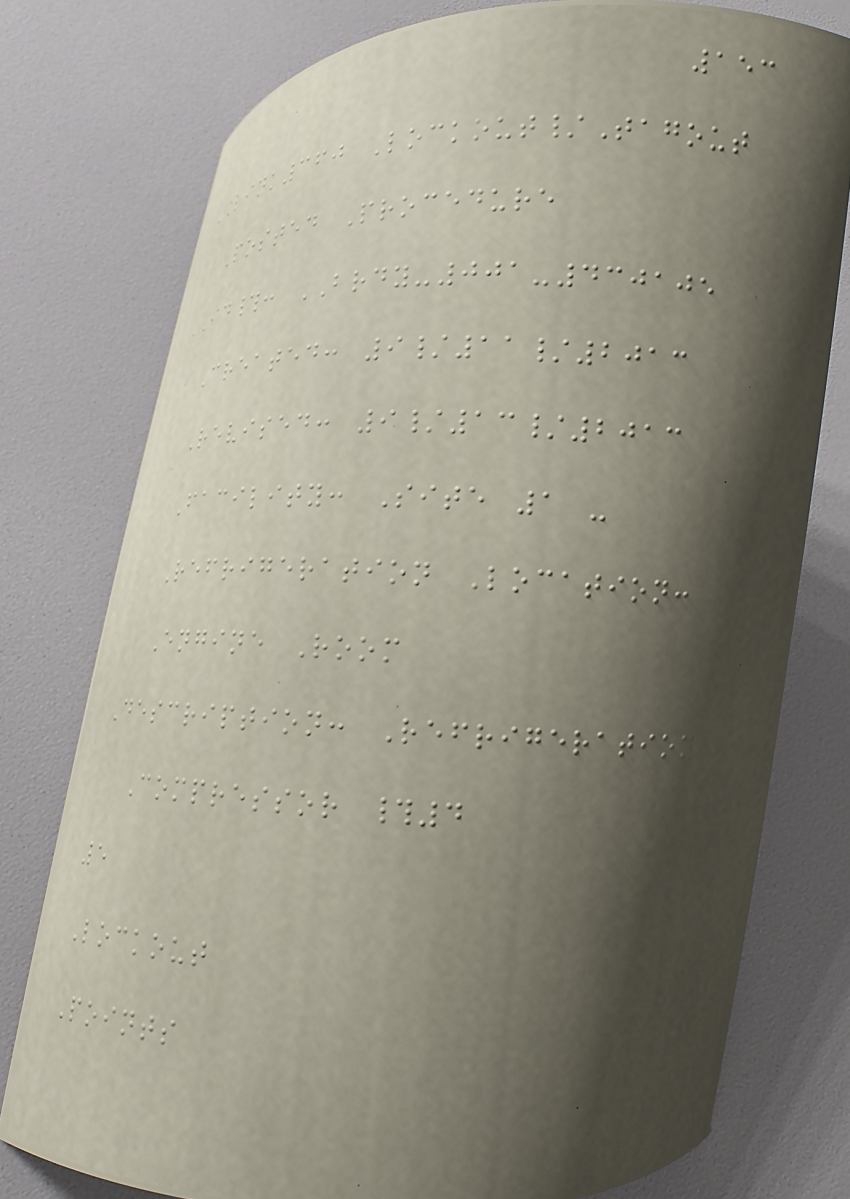153
LINK360 Lockout/Tagout
Posted Procedure
ID#: BRDY-001-430105
Created: 9/11/2013
Revised: 9/13/2013
Facility: Site 1 -
Refrigeration Location:
Engine Room
Description: Refrigeration
Compressor #4
5
Lockout
Points
